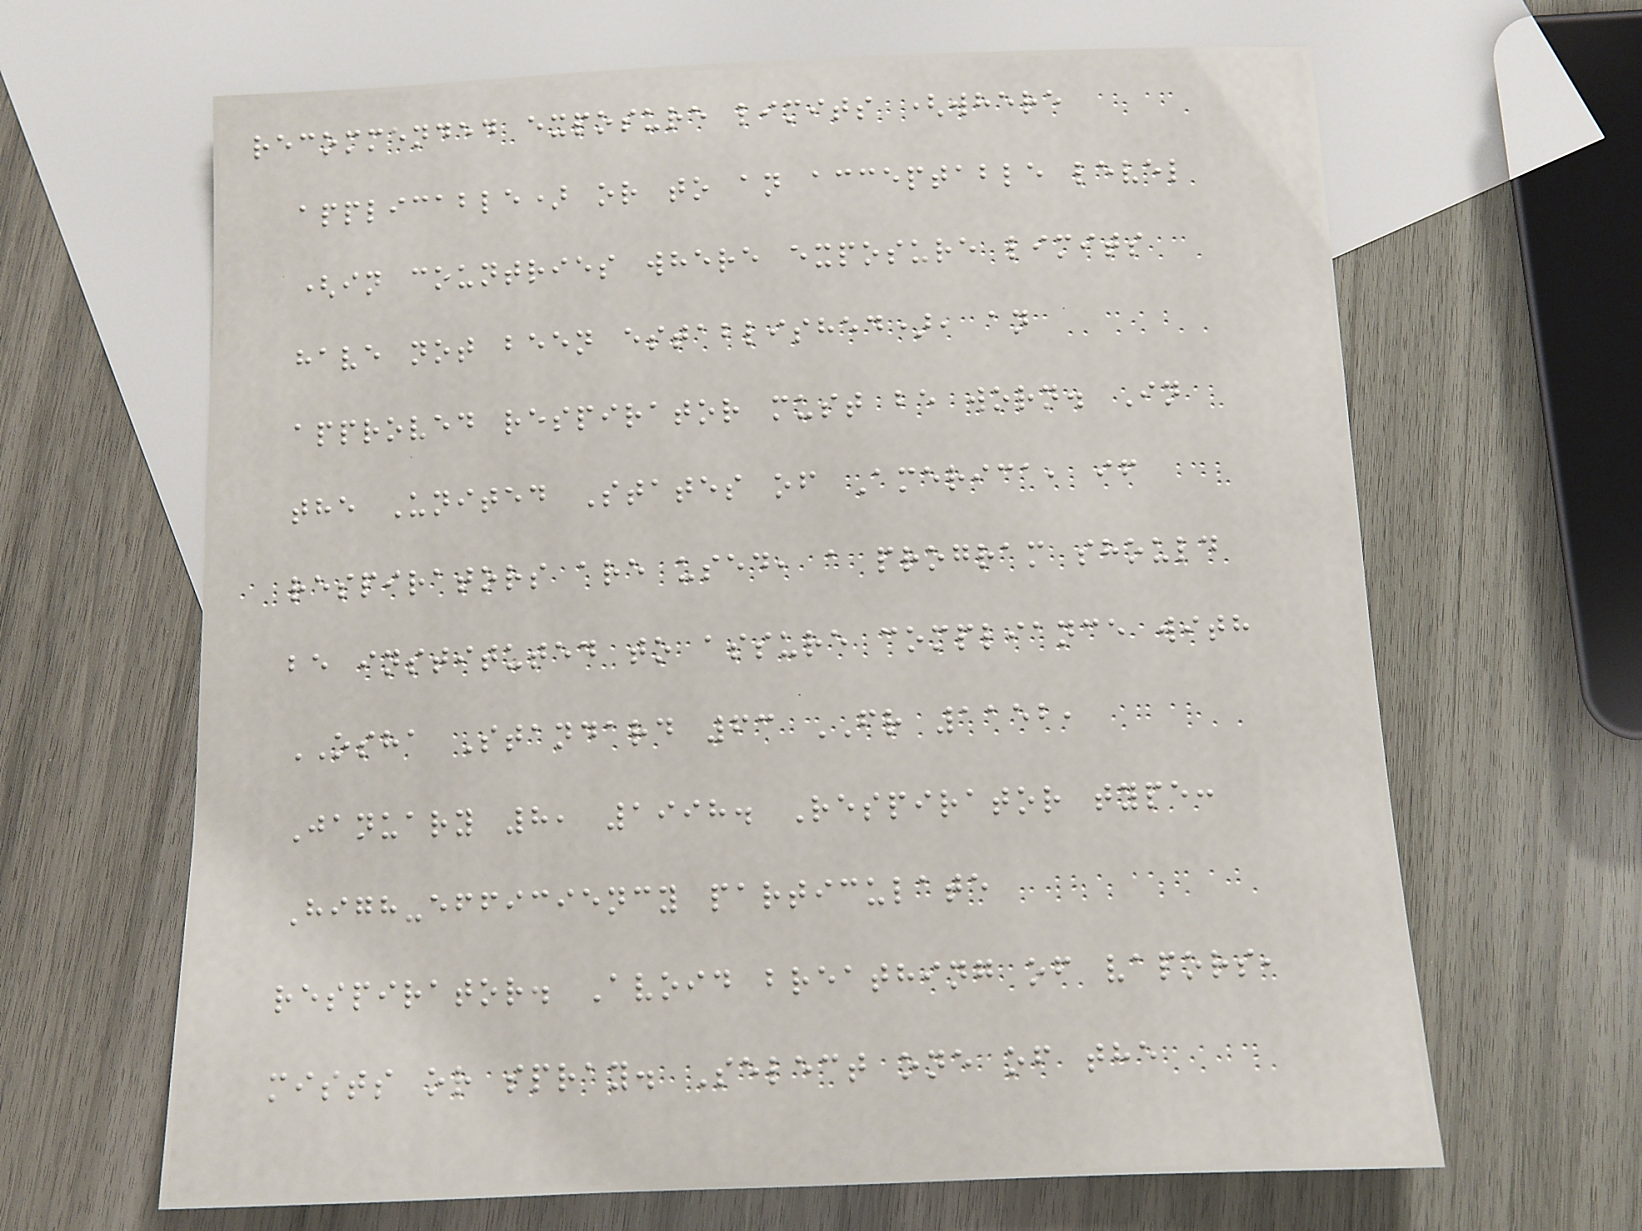recommended exposure limits (where
applicable) or to an acceptable level
(in countries where exposure limits
have not been established), an
approved respirator must be worn. In
the United States of America, if
respirators are used, a program should
be instituted to assure compliance with
OSHA Standard 63 FR 1152,
January 8, 1998. Respirator type:
High-efficiency particulate
respirator. Avoid breathing of vapors,
mists or spray. Select one of the
